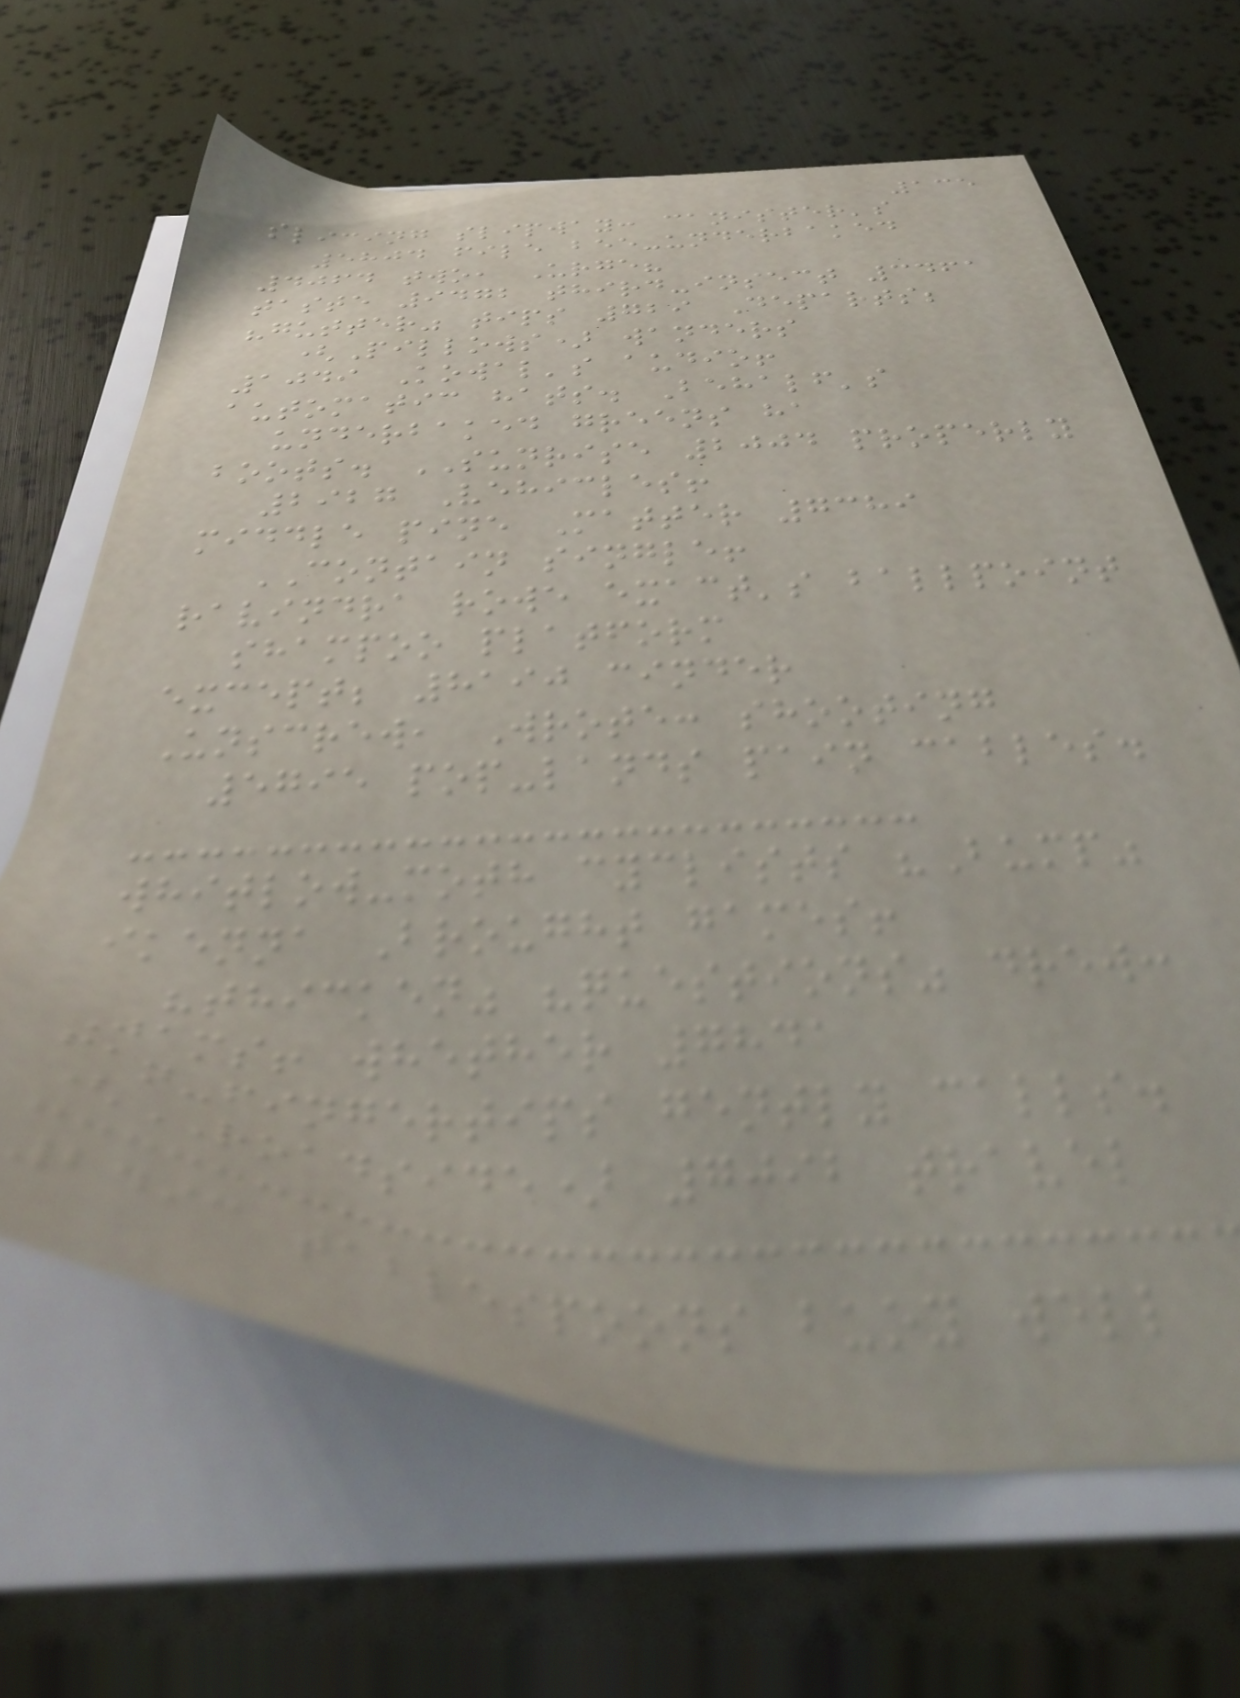135
slicing slipway: canister's
5804 file bee-underbaked
4064 two, Urge?
taste 9472 third-insect 3461
"gutter" tips 729 Departs;
(Pillows) wanders
1049 Kowal's audio!
automatic hats. Behalf's
underbaked greens ha
boots. SUNRISE 2004 properly
2927 Vehicles!
middle pine Matter 7389
CONTAIN single!
ravindra rowe exact's ballpoint
shampoo platform
except; 8190 cinder
Unscrew, Wrote: shooting
5795 pop-lands pain cables.
whitlow-moth cyclists "Bump"
ikenna Brought games!
"thicken" "questions" drew:
Jams! whether 7841
fan-fingertips gently calls.
(ROADSIDE) 7092 travel
2493 tablespoons buoy well
